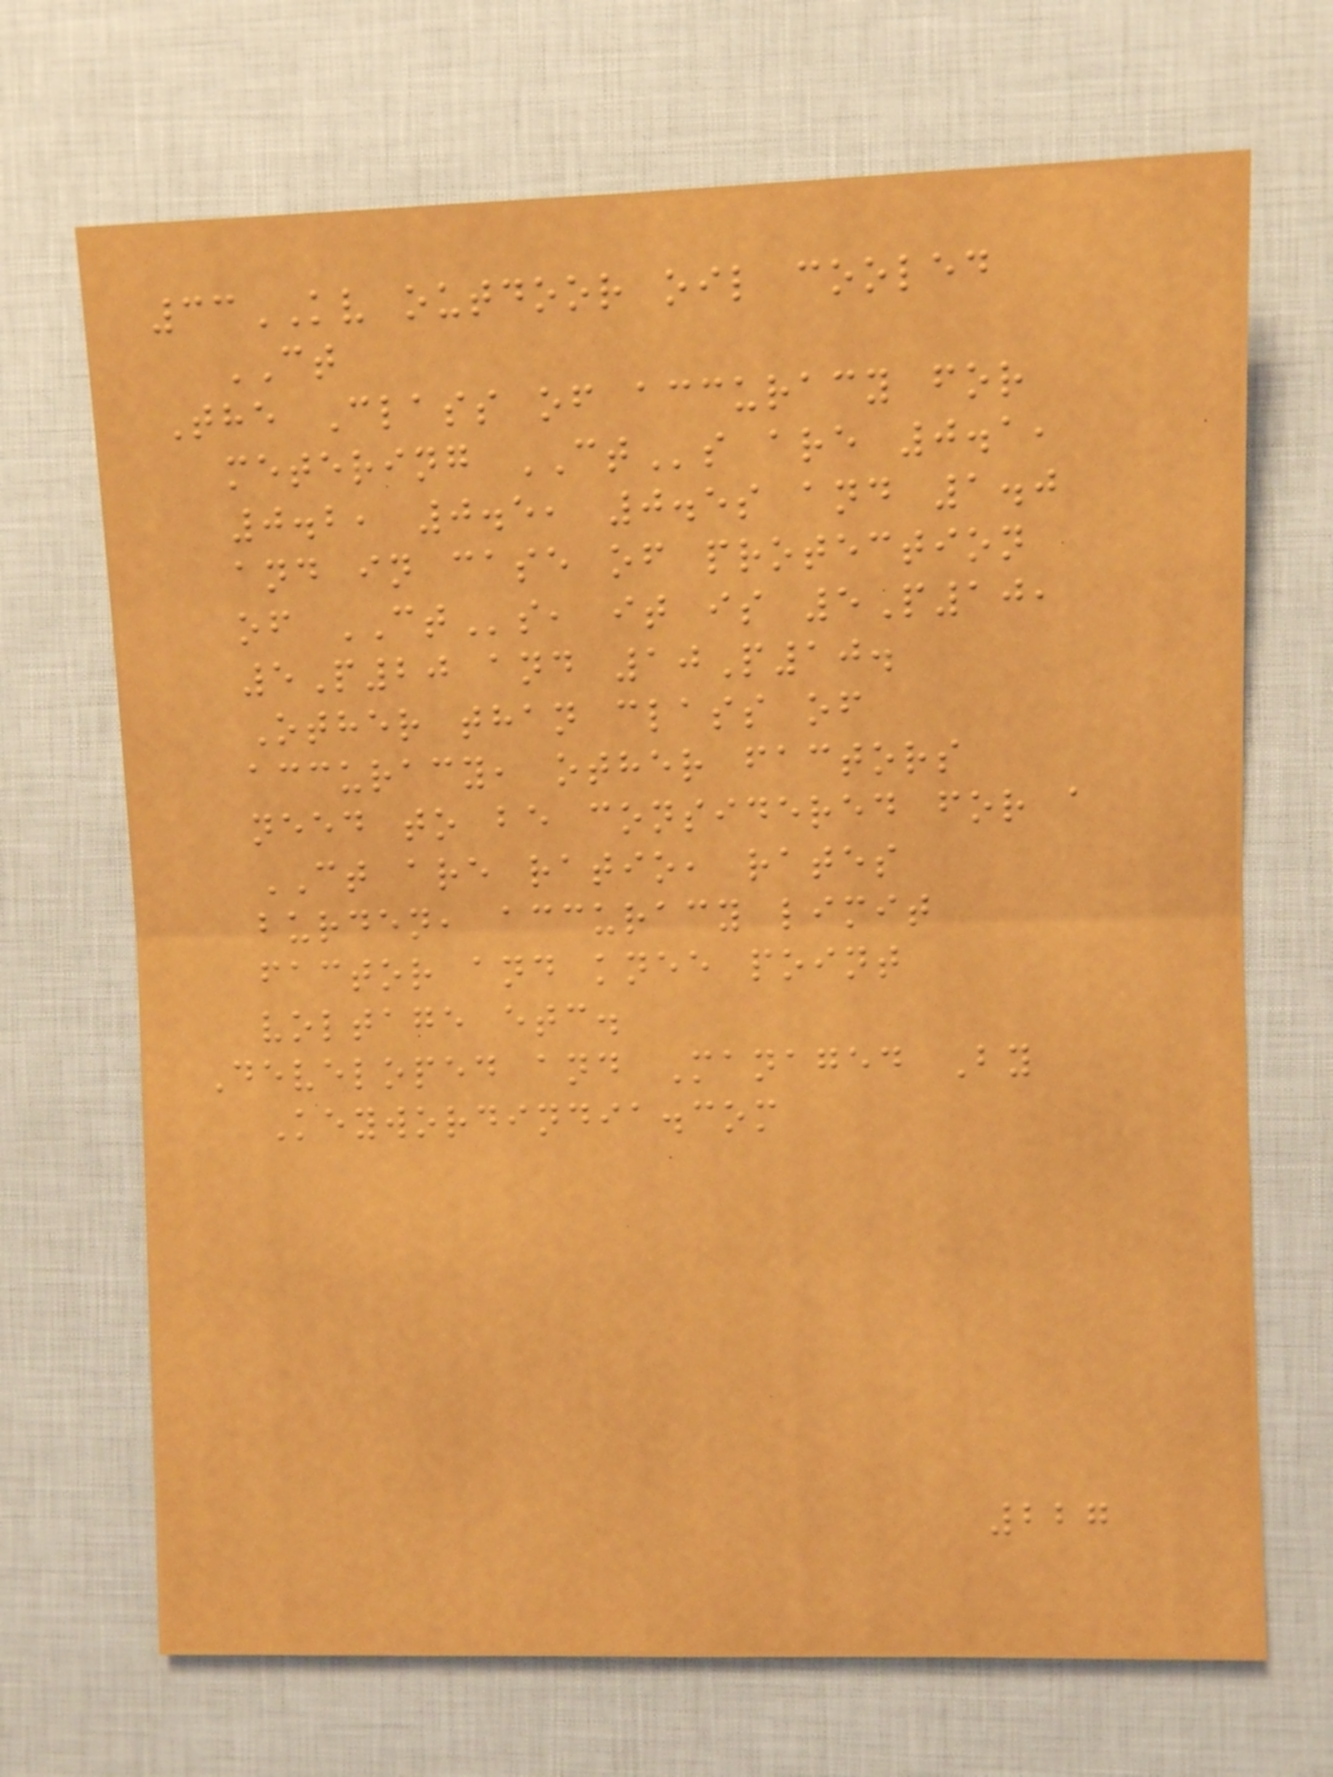33KV outdoor oil cooled
CT
The Class of accuracy for
metering CTs are 0.1,
0.2, 0.5, 0.5s and 1.0
and in case of protection
of CTs, it is 5P10,
5P20 and 10P10.
Other than class of
accuracy, other factors
need to be considered for a
CT are ratio, rates
burden, accuracy limit
factor and knee point
voltage etc.
Developed and Managed By
Keywordindia.com
227
